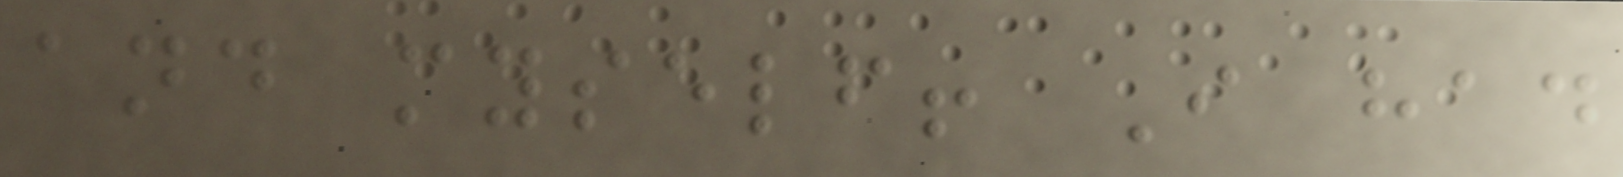and myself! I had
